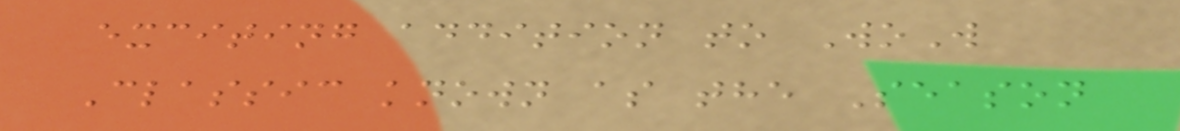exciting addition to WoW
Classic known as the Season
